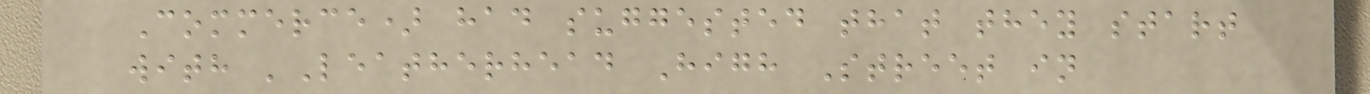Commerce) had suggested that they start
with 'Leatherhead High Street in
